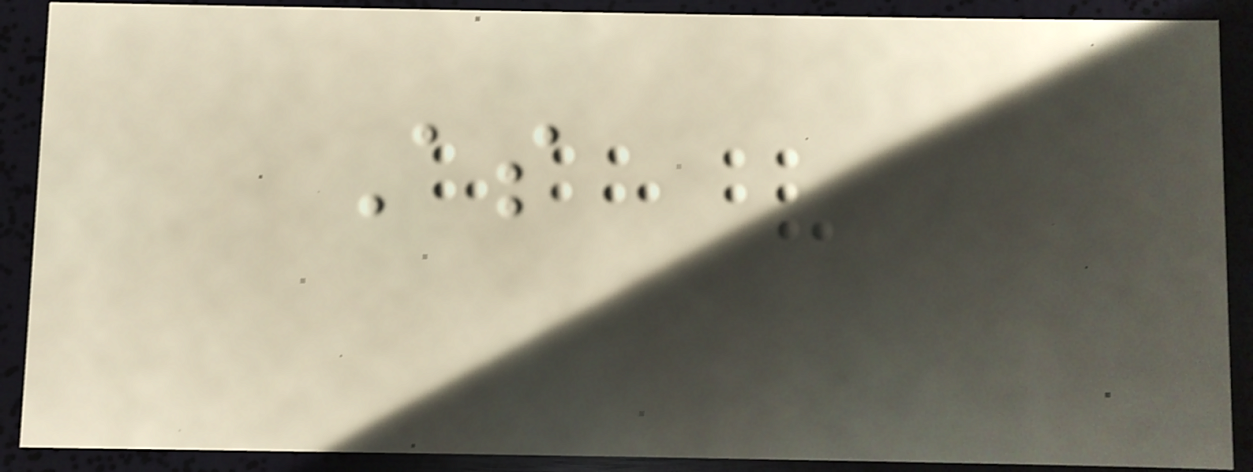As
